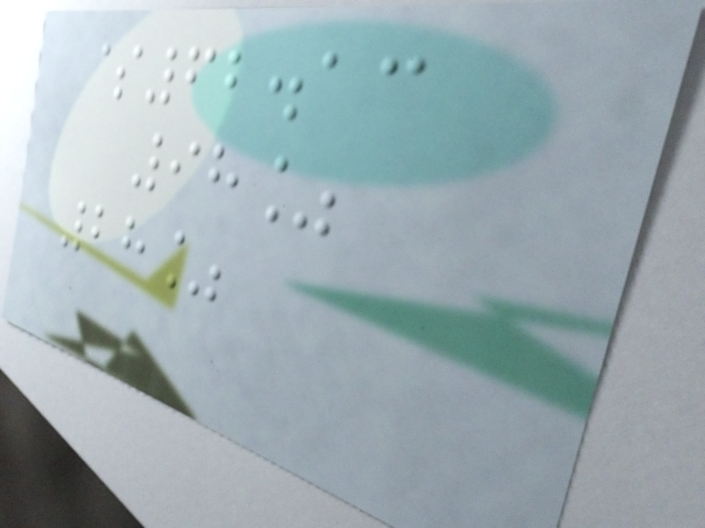$62.13
98%
28%
